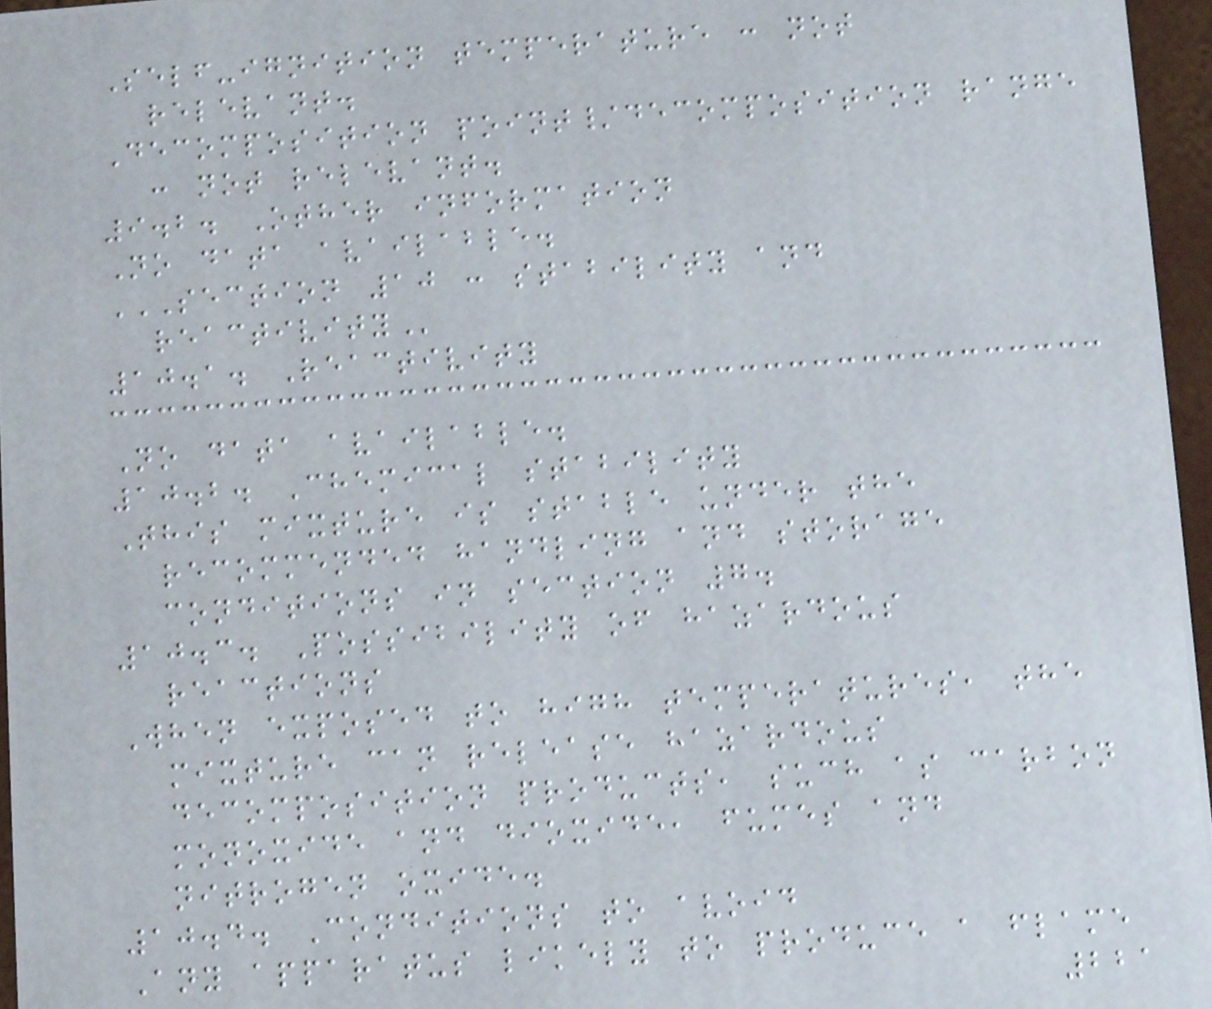Self-ignition temperature : not
relevant.
Decomposition point/decomposition range
: not relevant.
9.2. Other information
No data available.
SECTION 10 : STABILITY AND
REACTIVITY
10.1. Reactivity
No data available.
10.2. Chemical stability
This mixture is stable under the
recommended handling and storage
conditions in section 7.
10.3. Possibility of hazardous
reactions
When exposed to high temperatures, the
mixture can release hazardous
decomposition products, such as carbon
monoxide and dioxide, fumes and
nitrogen oxide.
10.4. Conditions to avoid
Any apparatus likely to produce a flame
221
